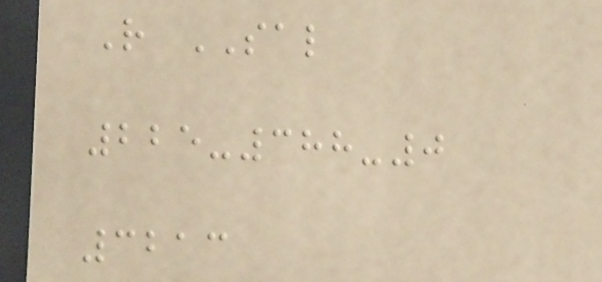R SAL
225-388-0
3213
